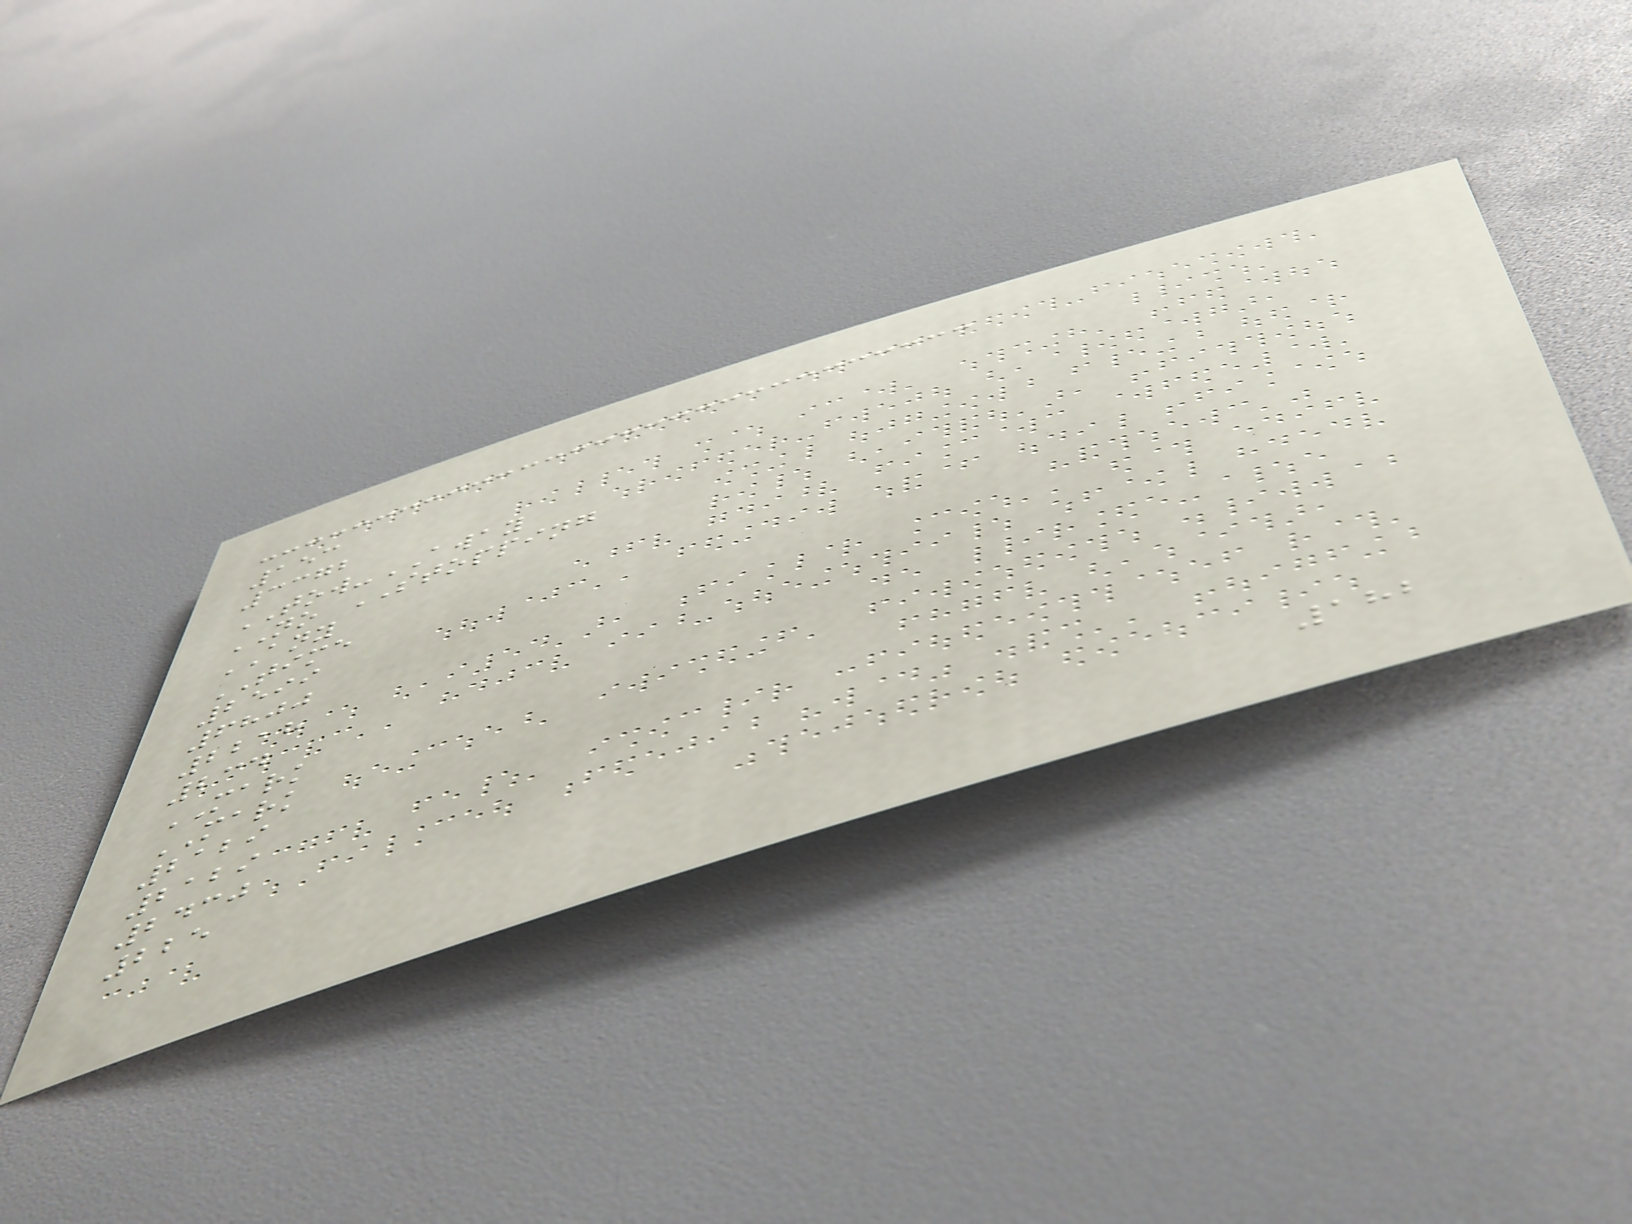153
3372
TOW-AWAY
NO STOPPING
ANY
TIME
2599
6800
2218
234
MARK
MARK
2129
2129
2430
225
182
